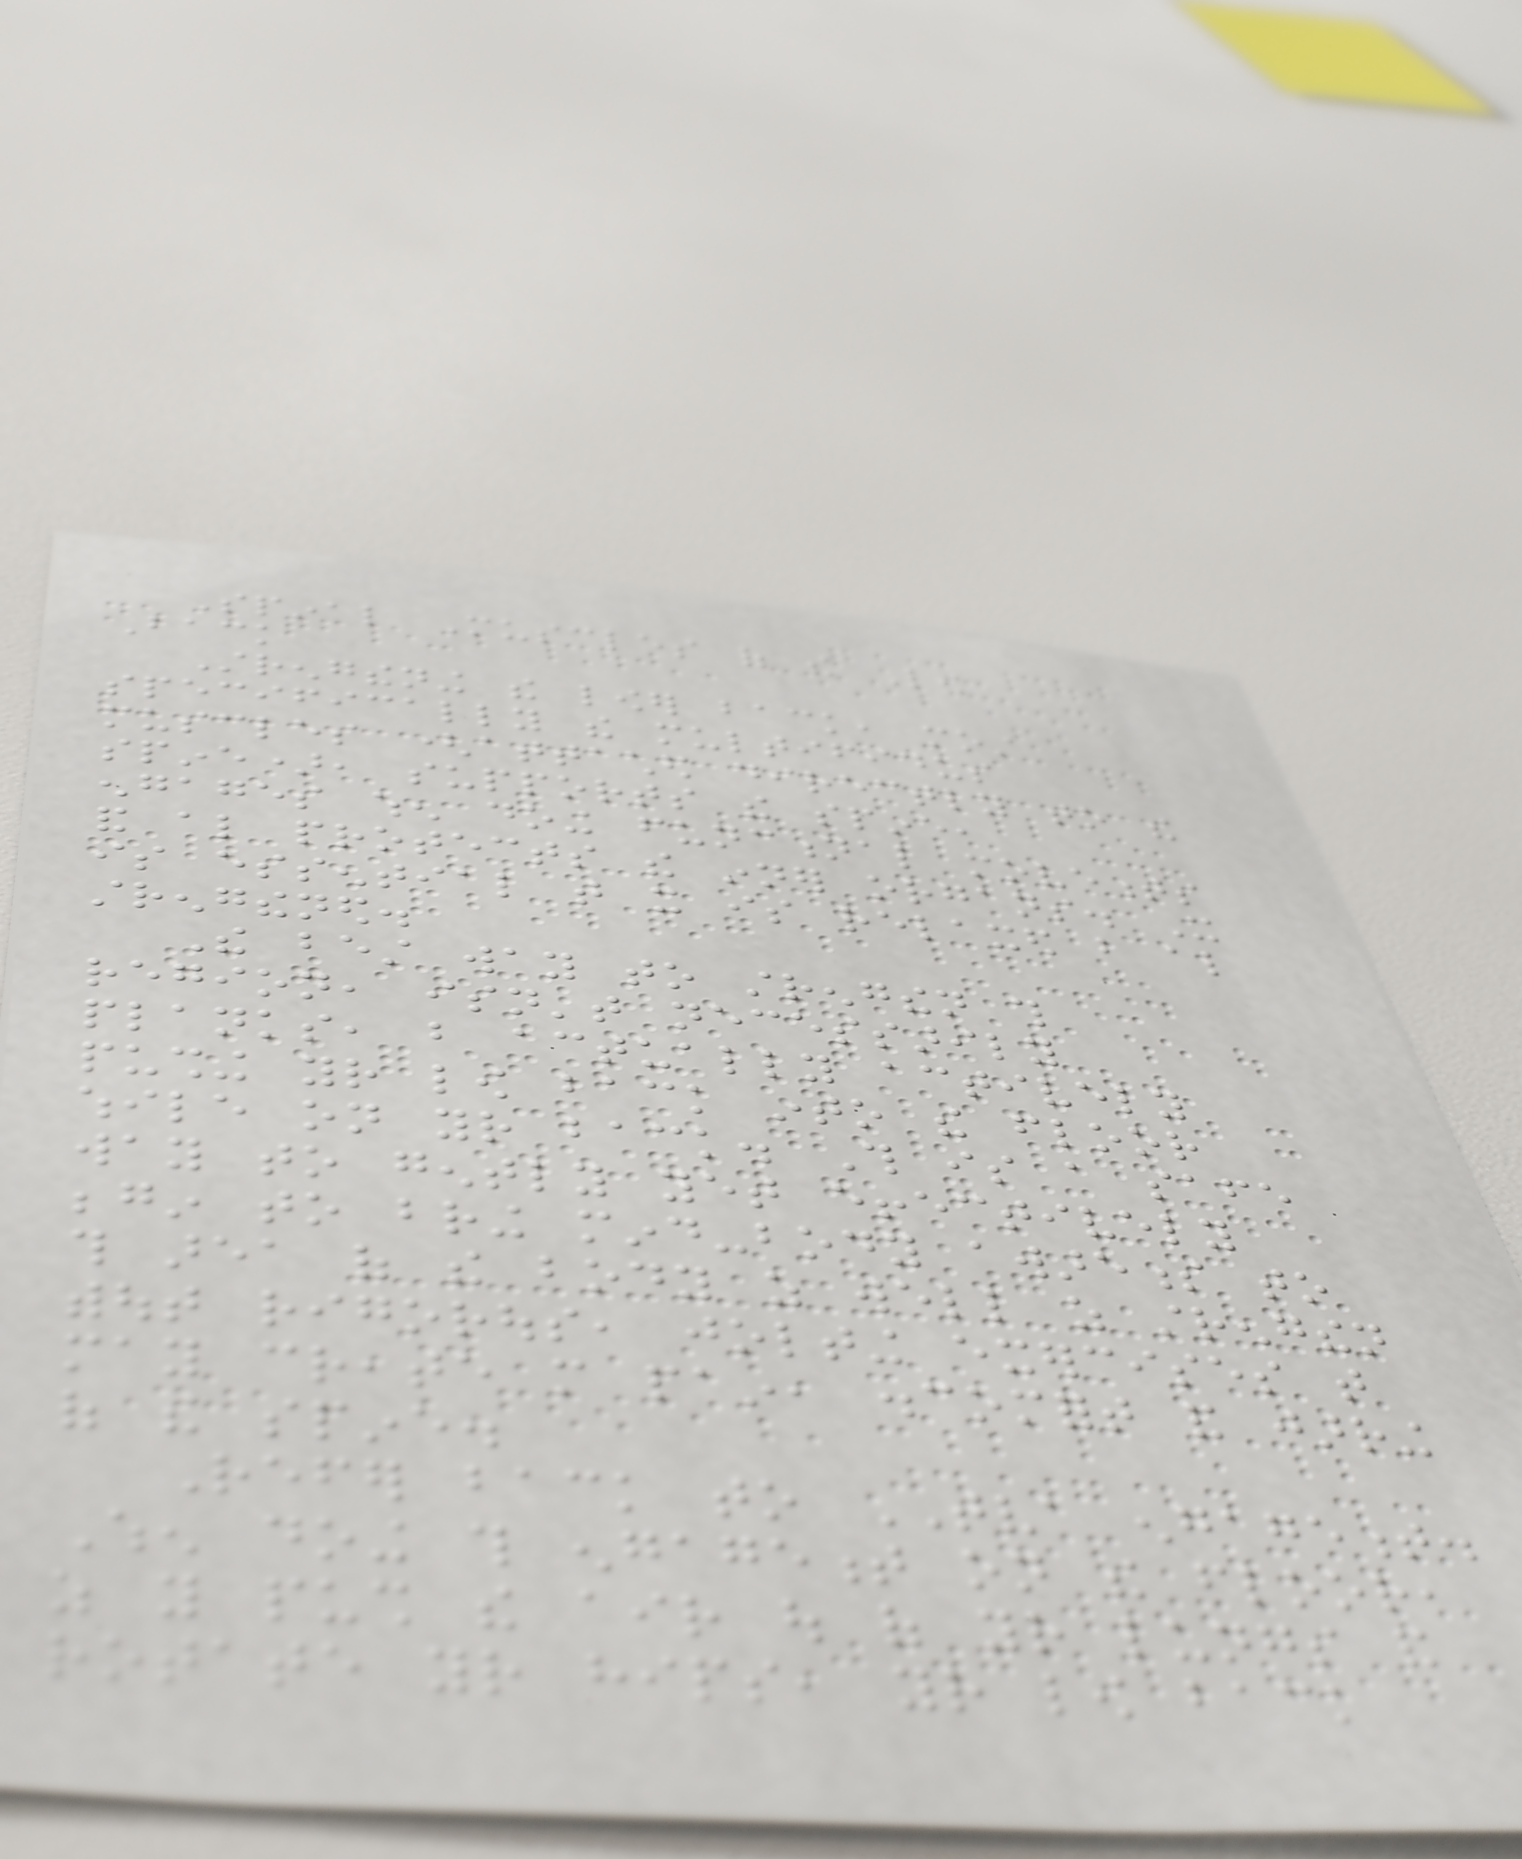Spinal Muscles of the Low
Back
Strengthening the lower back, most
specifically the multifidus
muscles (attached directly to the
spine), supports the spine,
engages when doing functional movements
and also protects the inner organs. It
is essential that it is relaxed but also
strengthened.
The best way to strengthen this
region, isn't necessarily
planks, but actually actively
pushing your low back into the floor
while on your back. This is a safe
way to gently yet effectively
begin to bring mind-body awareness to
this area of the body as well as strengthen
without rigorous, jolting exercises that
may create more pain, discomfort and jarring
of the spine.
Refer back to TVA engagement.
When doing this engagement on the floor,
as you push the air out of your lungs and
rotate your hips, your low back
